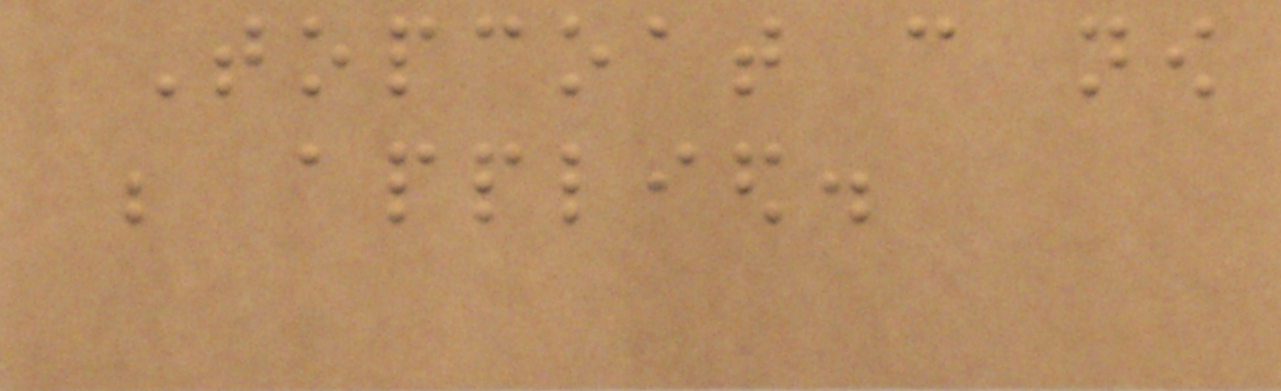Topcoat can now
be applied.
